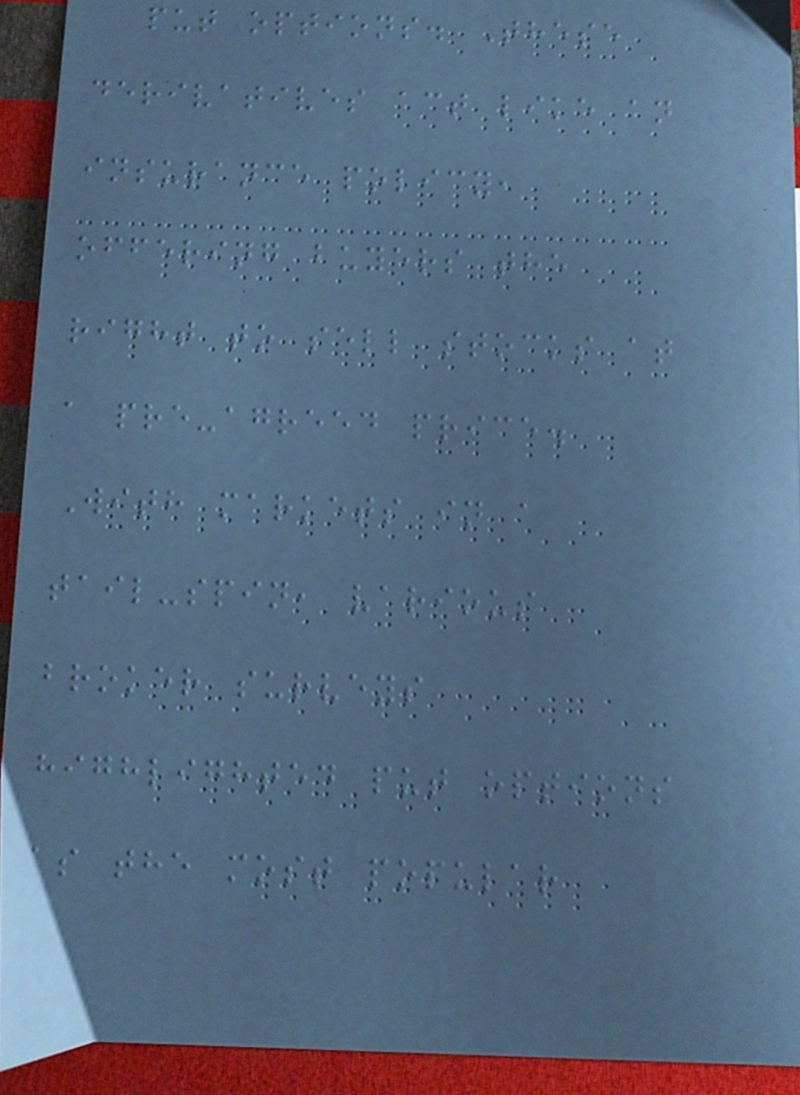put options. These
derivatives act like an
insurance policy,
offering buyers the
right to sell stocks at
a pre-agreed price.
With markets in a
tail-spin, various
broker surveys
highlighted put options
as the most popular
